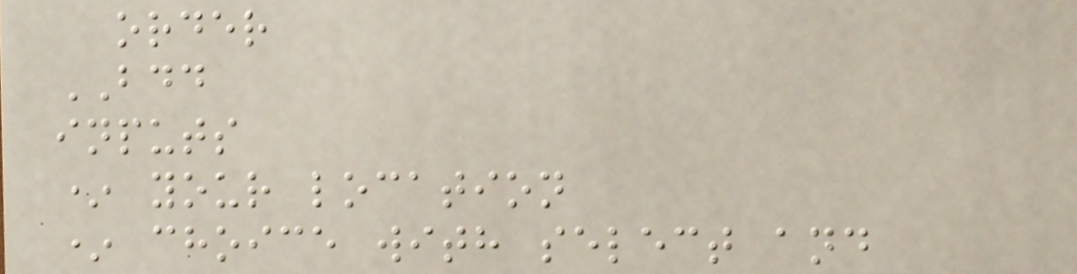order
BDD
inputs
* your location
* choice with select and
